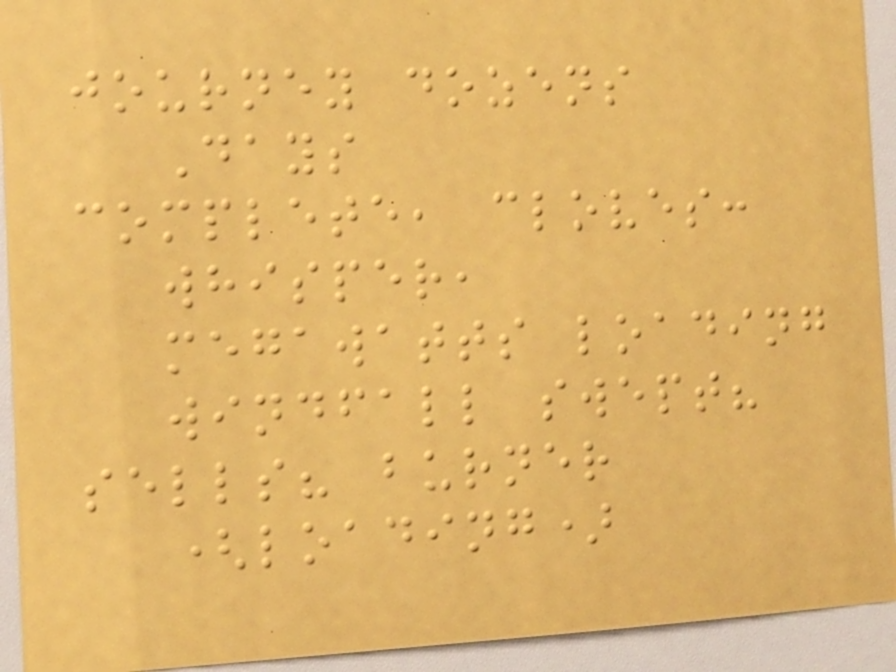journey dozens
Days
complete, cloves:
whisper,
megawatts loading
windfall swept?
sells? burner
(loading)
